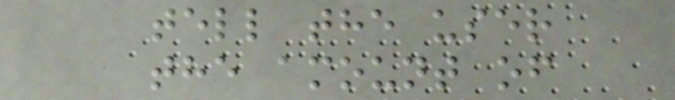tell the user
the amount of
